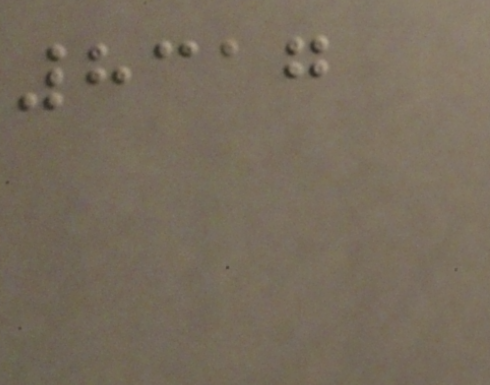8317
